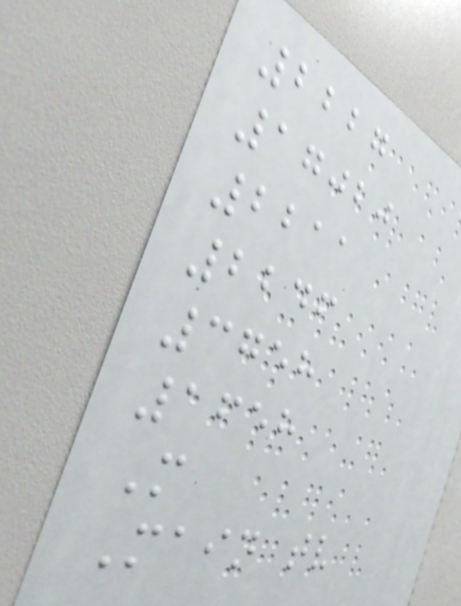2227
17020
2211
2246
3758
1658
M
Main tv
